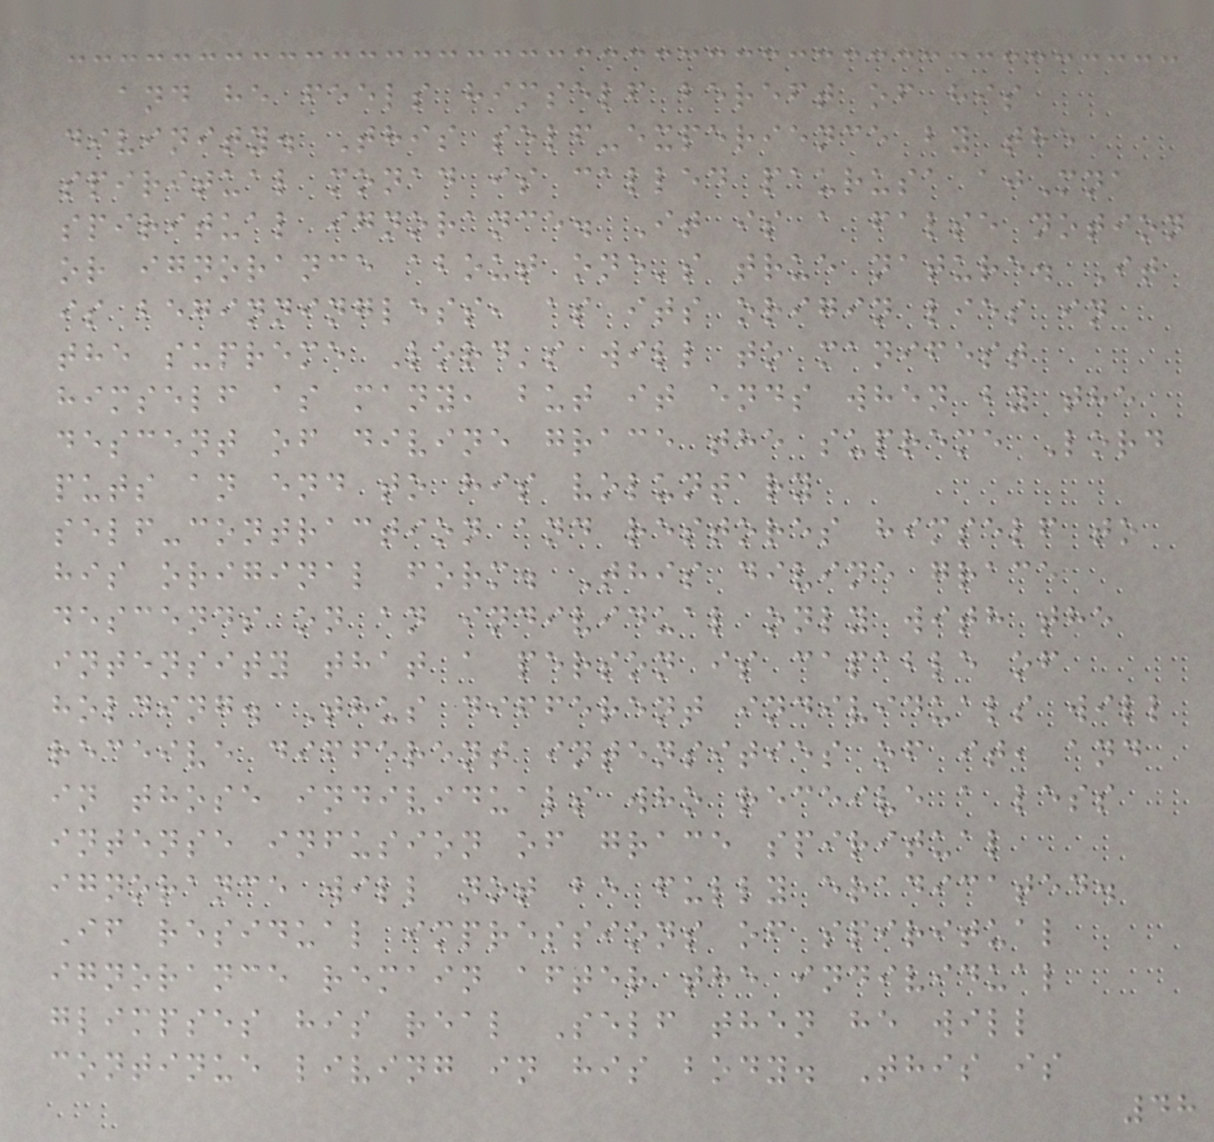and he feels himself bereft of his
divinity. This self-experience by the
spiritual monad is called paurusa ajMna
spiritual ignorance. It is a false notion
or ignorance about one's true nature. It
is beginningless, as its origin lies in
the supreme Lord's will to manifest
himself as many, but it ends when by the
descent of divine grace the supreme Lord
puts an end to his voluntary
self-contraction and restores himself to
his original form. This divine grace
descends on an individual only with the
intensity that a person is capable of
holding. Thus different individuals will
receive different intensities of it, and
in those individuals who receive a less
intense infusion of grace spiritual
ignorance will not be fully eradicated.
If residual impressions of spiritual
ignorance remain after the individual
glimpses his real Self then he will
continue living in his body. This is
48
